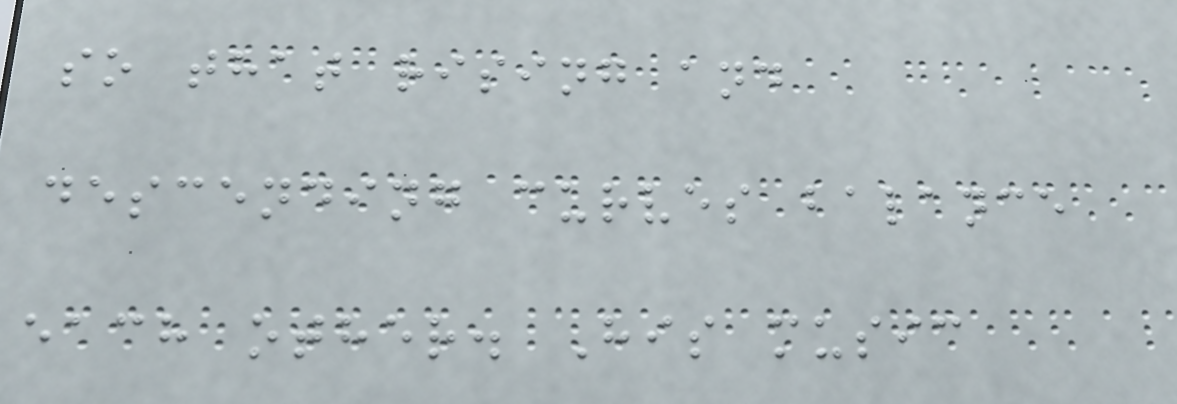so that rising and
descending curves balance
each other. His music
